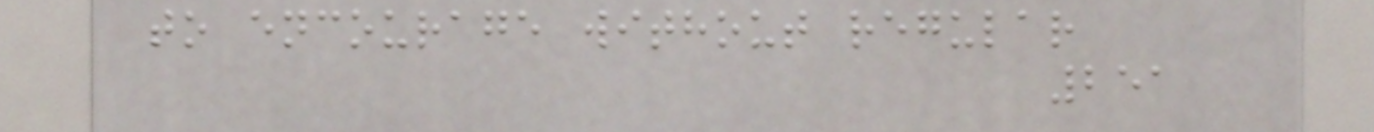to encourage without regular
251
